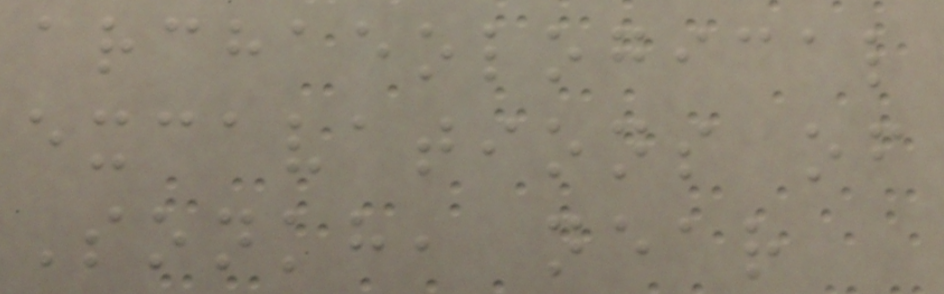archaeological
excavations of
Sonkh, near
